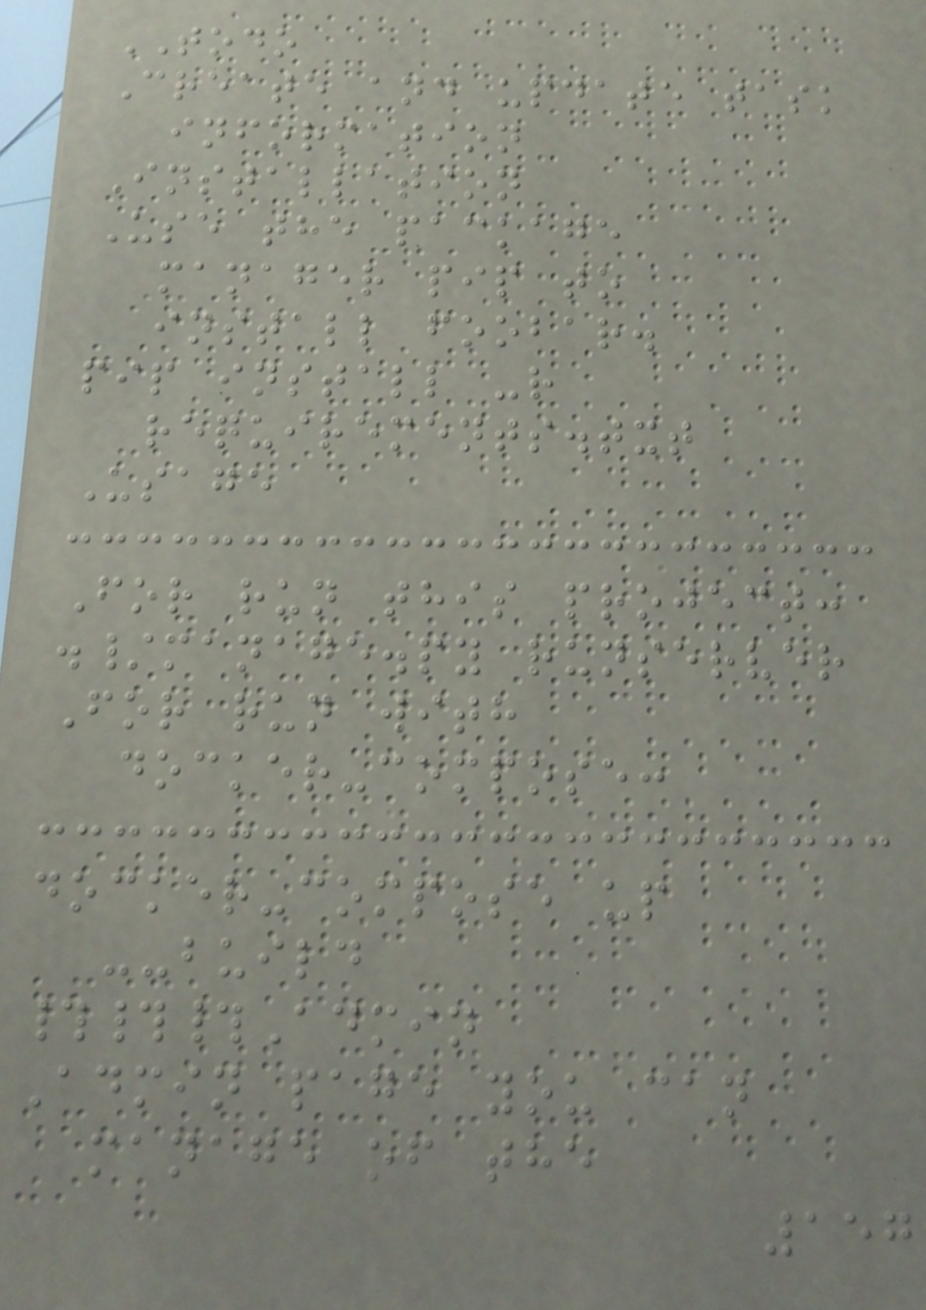TODO
Create and update task
information
Installation
Use the package
manager pip to
install foobar.
pip install -r
requirements.txt
Usage
For run this project:
./manage.py runserver
For run with
docker-compose:
docker-compose up
--build
###Admin
Admin page you can
manage of the
157
